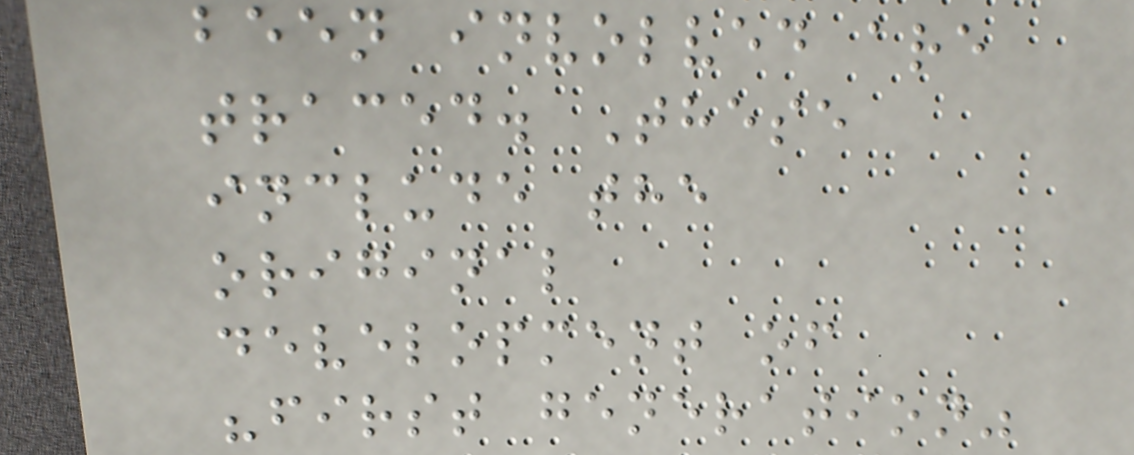been involved are
traced. These
include the
original
development of
"first generation"
